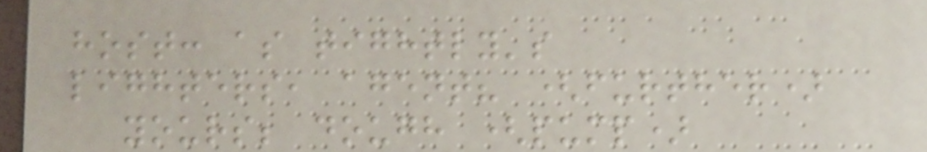host: as tightly's
lighters, agent? (further)
yours; dough (pump)
